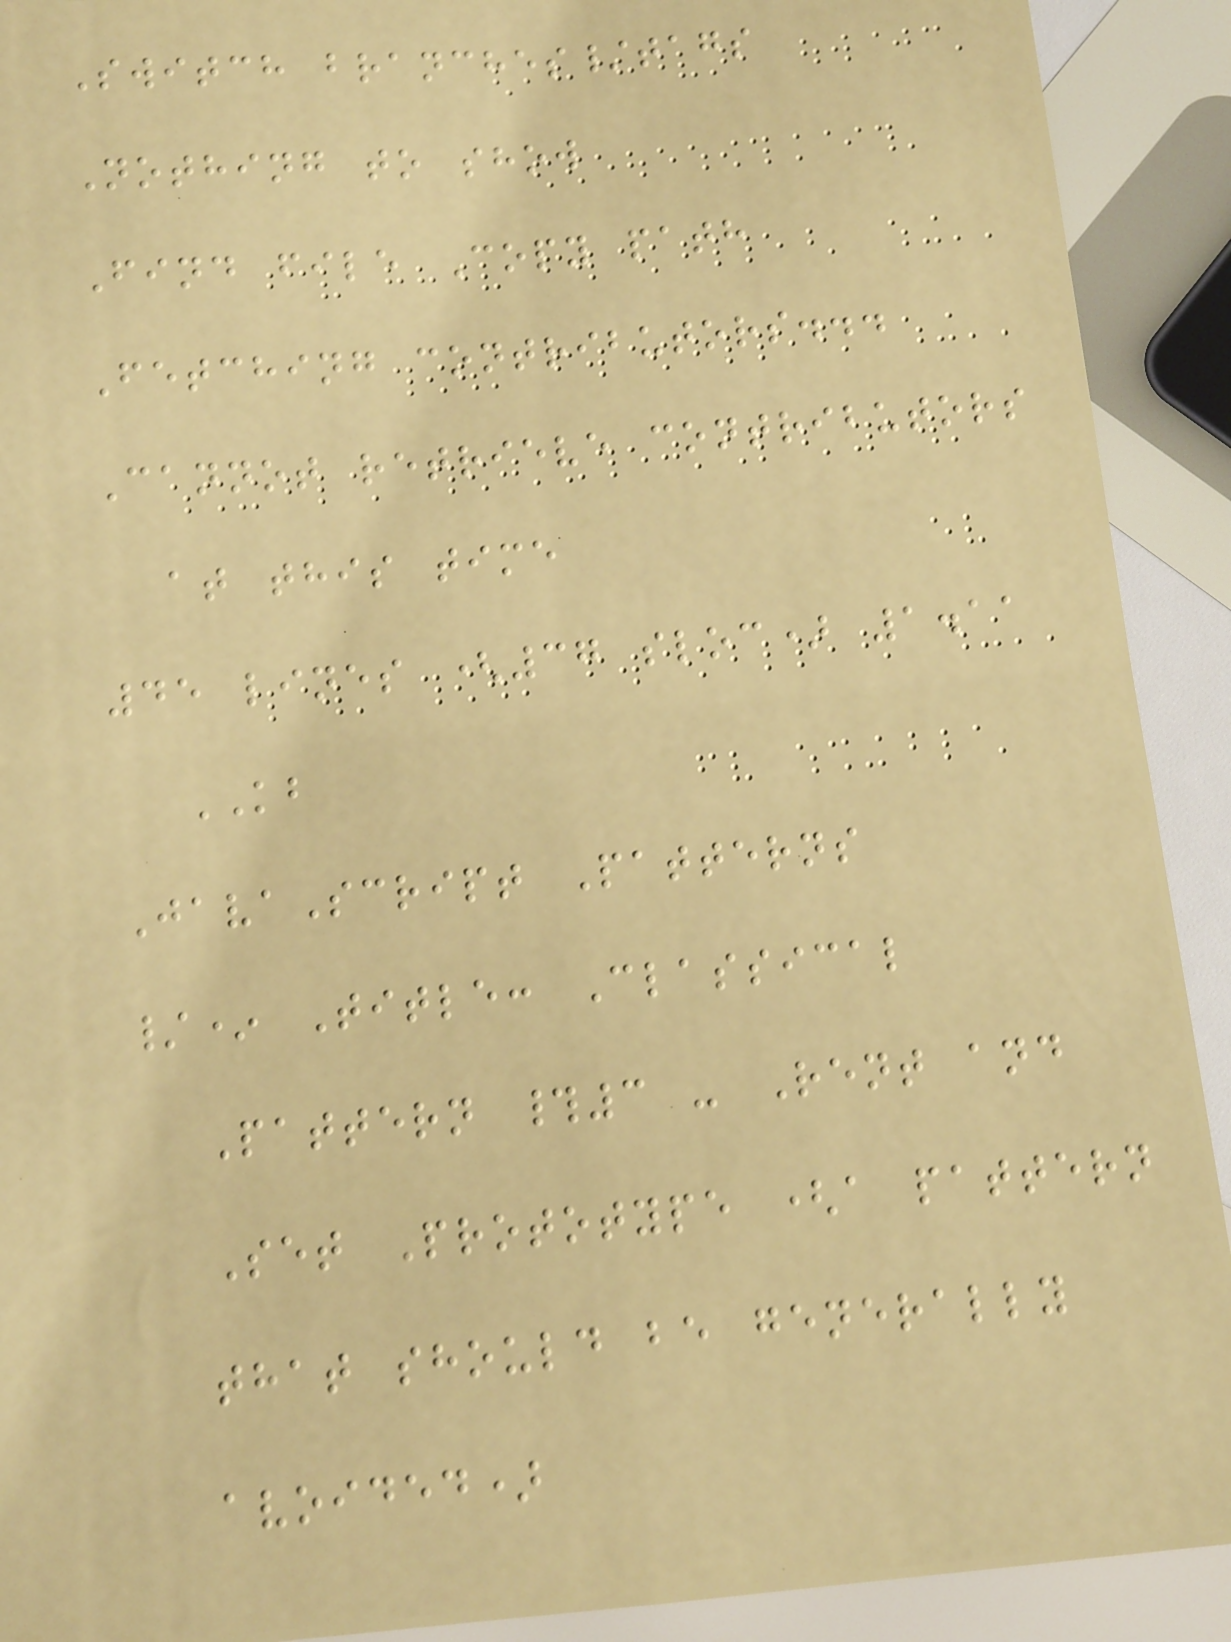Switch branches/tags
Nothing to show
Find file Copy path
Fetching contributors...
Cannot retrieve contributors
at this time
45 lines (37 sloc) 1.11
KB
JavaScript Patterns
/* Title: Classical
Pattern #3 - Rent and
Set Prototype (a pattern
that should be generally
avoided)
